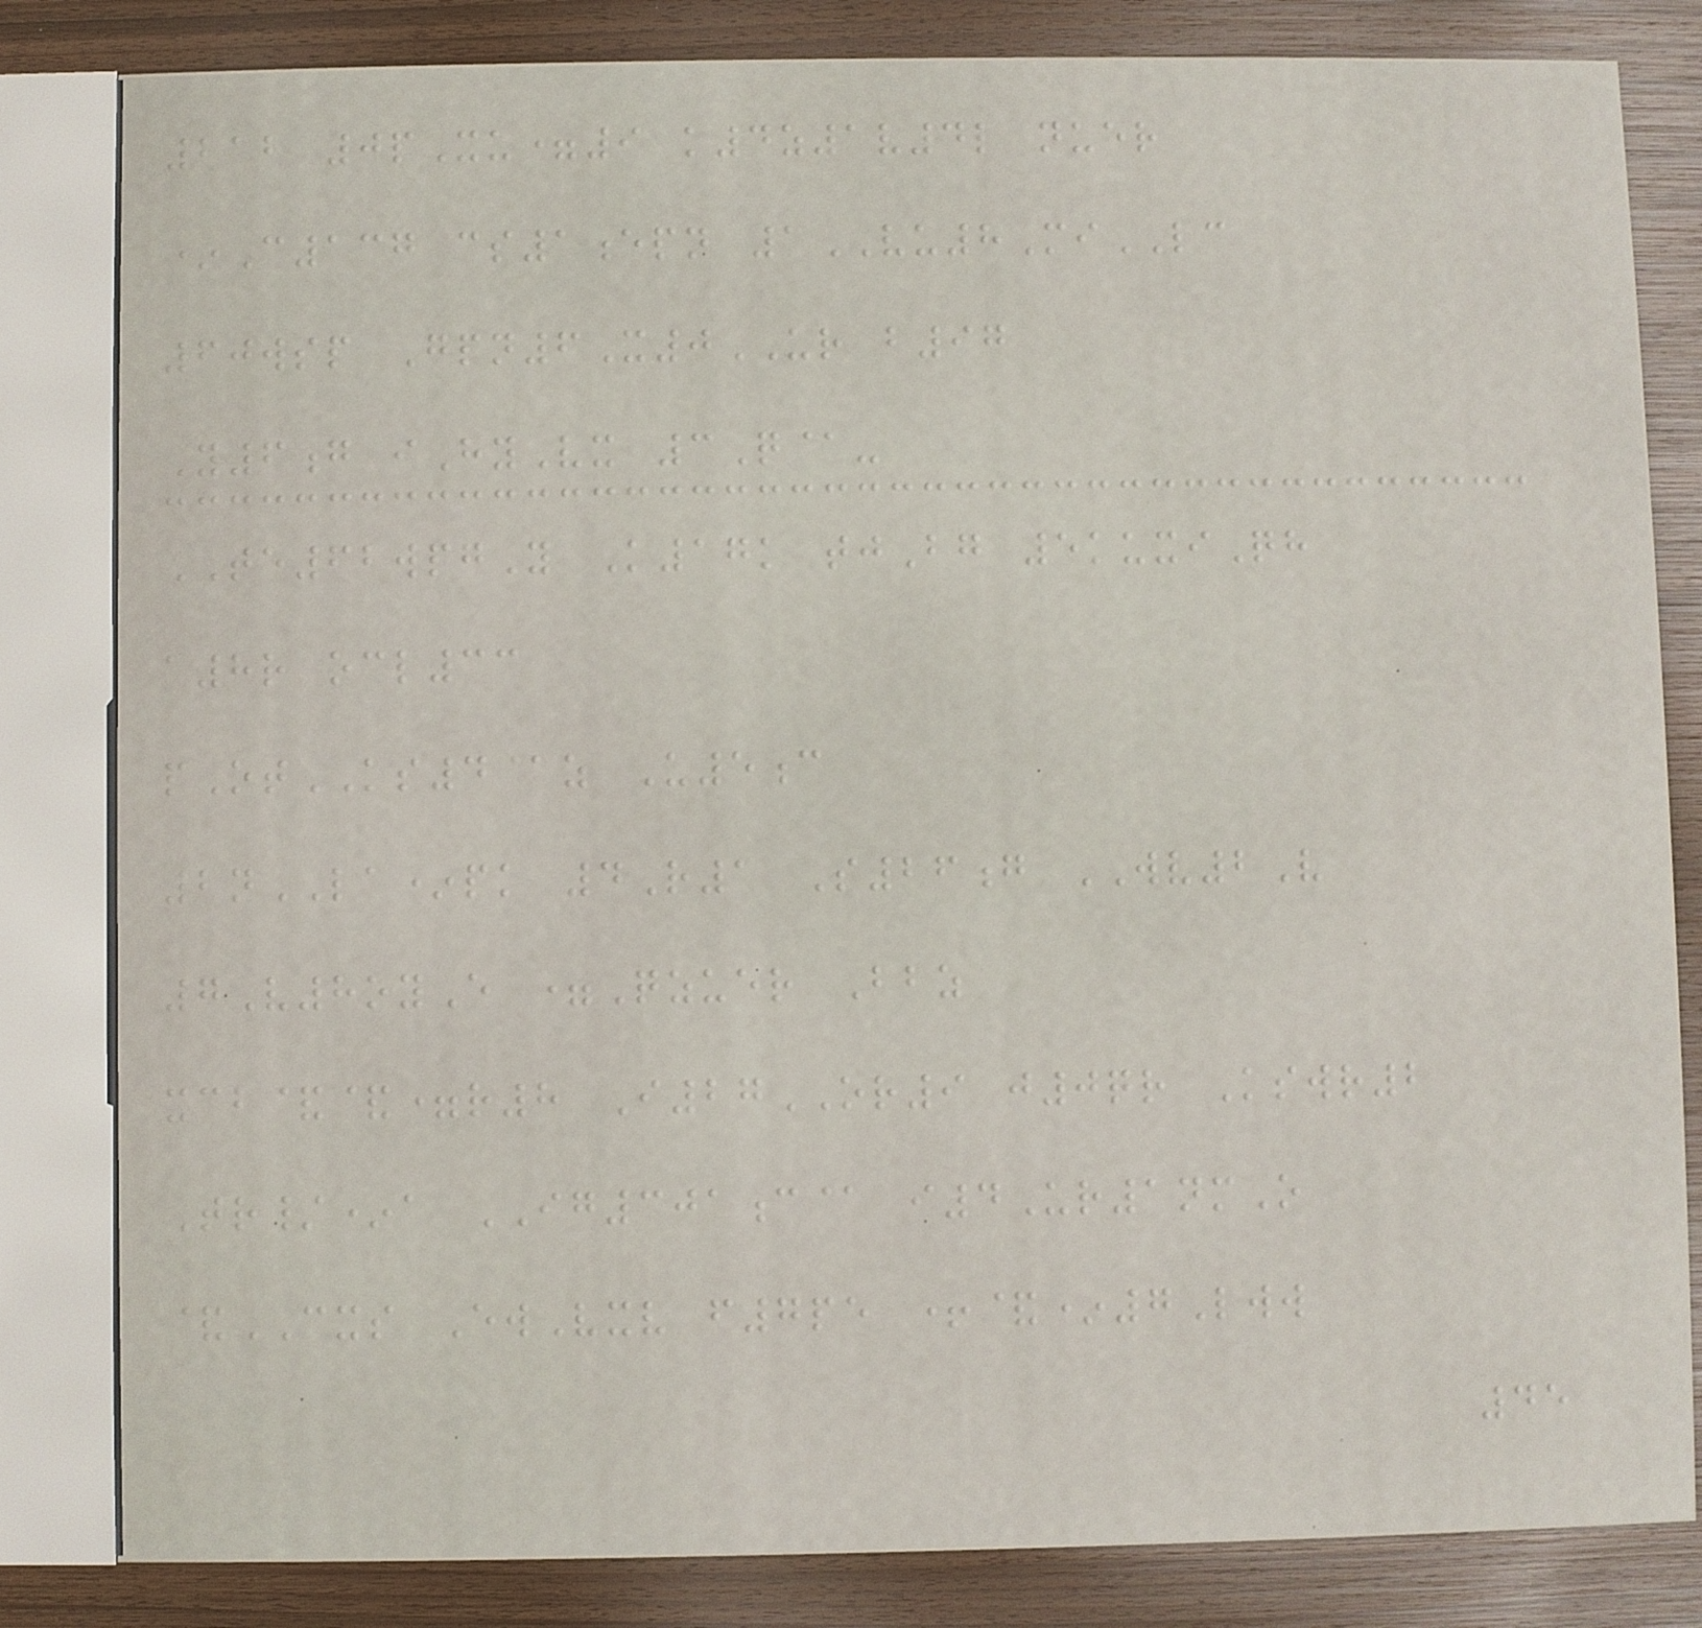212 0pXu=9 k4z1v4l nuer
*C137 cs1epn 1VU8MiLC
60wsp Gpn6X0UR b97
Y6g iHyVx 3Q@-
TE62wpgY K17k tjBg 5kuxiQh
a8r ocl33
pOtKS4@z U5c
2nLA*pk 4R1 S26g WV2V
7V8oyE =Qzuer Bbz
xcb&&=r8 I27OR9 j0qr Kswr2
Tr/*a IG301c@ i4Ur1nmO
&CXS EwVxv f7pe +&*7Lww
45
